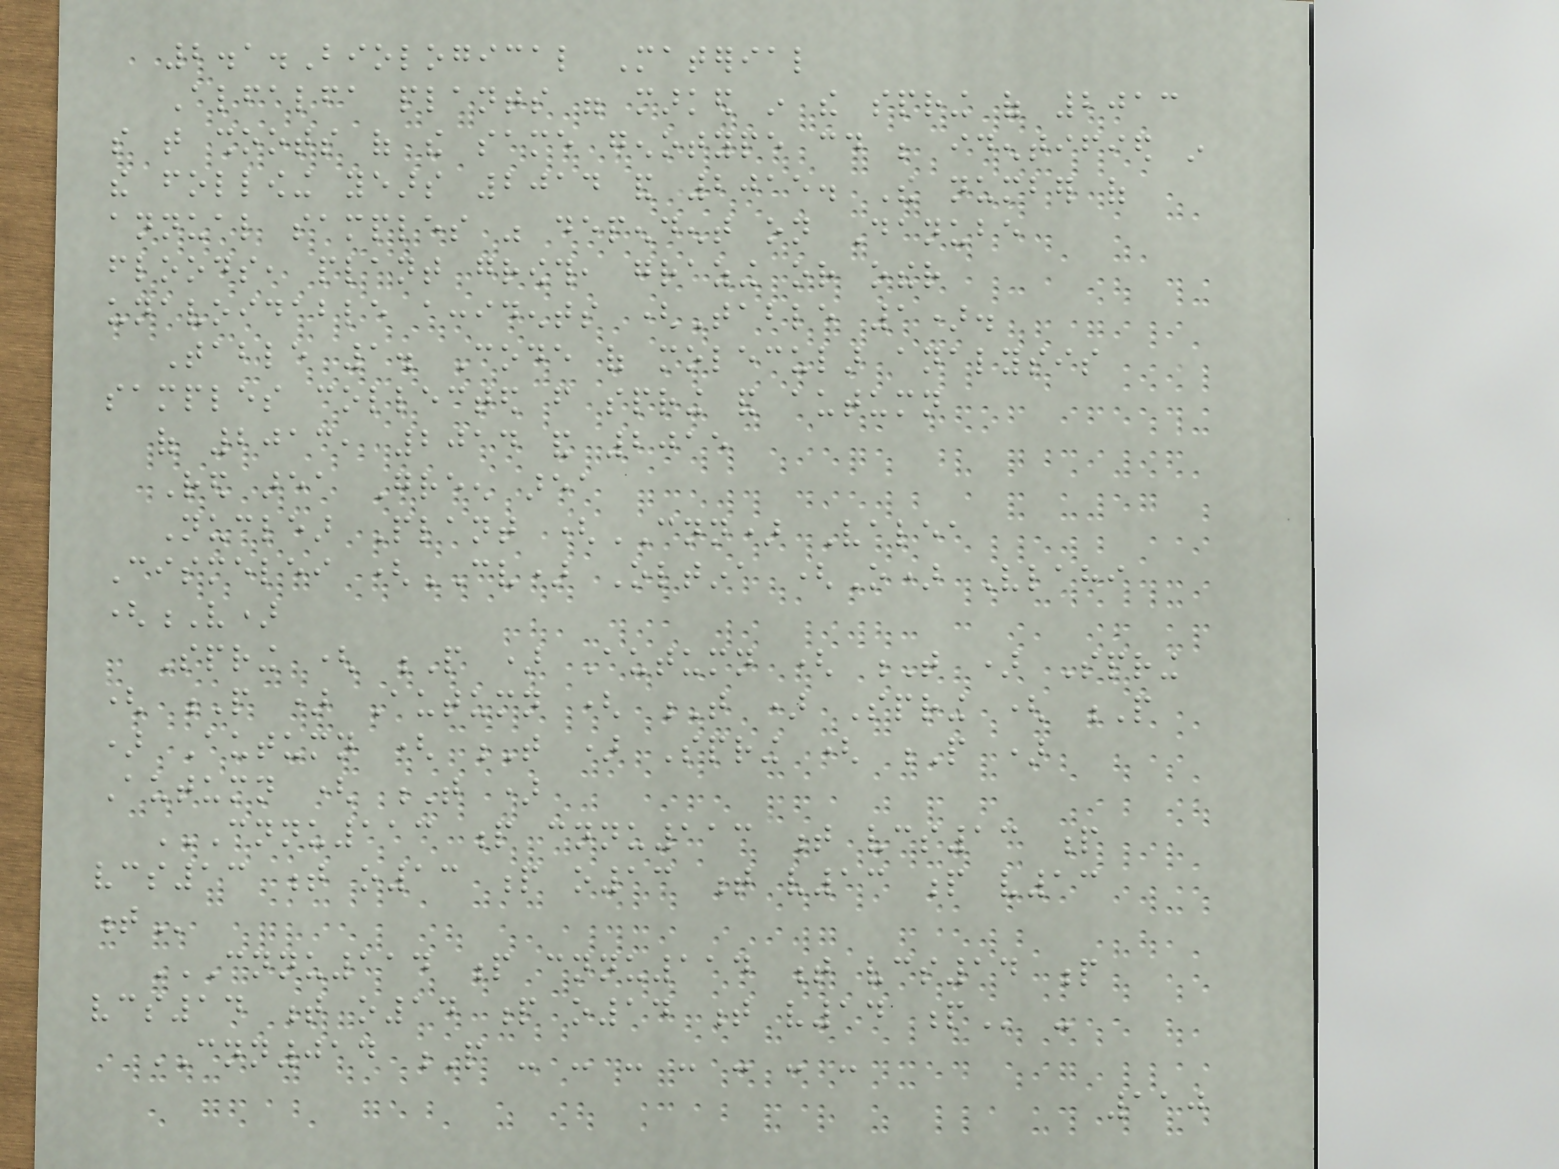2.1.Biological Material
Alfalfa plants were marked in the spring of 2013
so that shoots of the same genotype could be identified in
the following years 2014 and 2015. The number of
annual samples was dependent on Danube
floods, plant growth, grazing or other
unavoidable accidents (Table 1).
Table 1. Code of molecular analysis
samples collected from spring and autumn
of 2013, 2014 and 2015
Red area Green area
Nuclear Plant (CNN) Valea
Cismelei (CV) Oltina (O) Vlahi
(V)
Spring ( P ) Autumn ( T ) Spring
( P ) Autumn ( T ) Spring ( P
) Autumn ( T ) Spring ( P )
Autumn ( T )
CNNU113 P CNNU113 T VCS13 P
VCS13 T O13 P O13 T V13 P V13
T
CNNU114 P CNNU114 T VCS14 P
VCS14 T O14 P O14 T V14 P -
CNN014 P - - - - - - -
110
